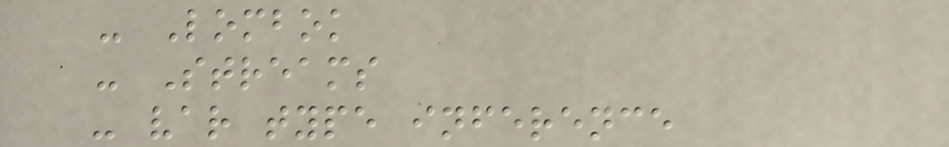- Lombok
- Streams
- var type inference
